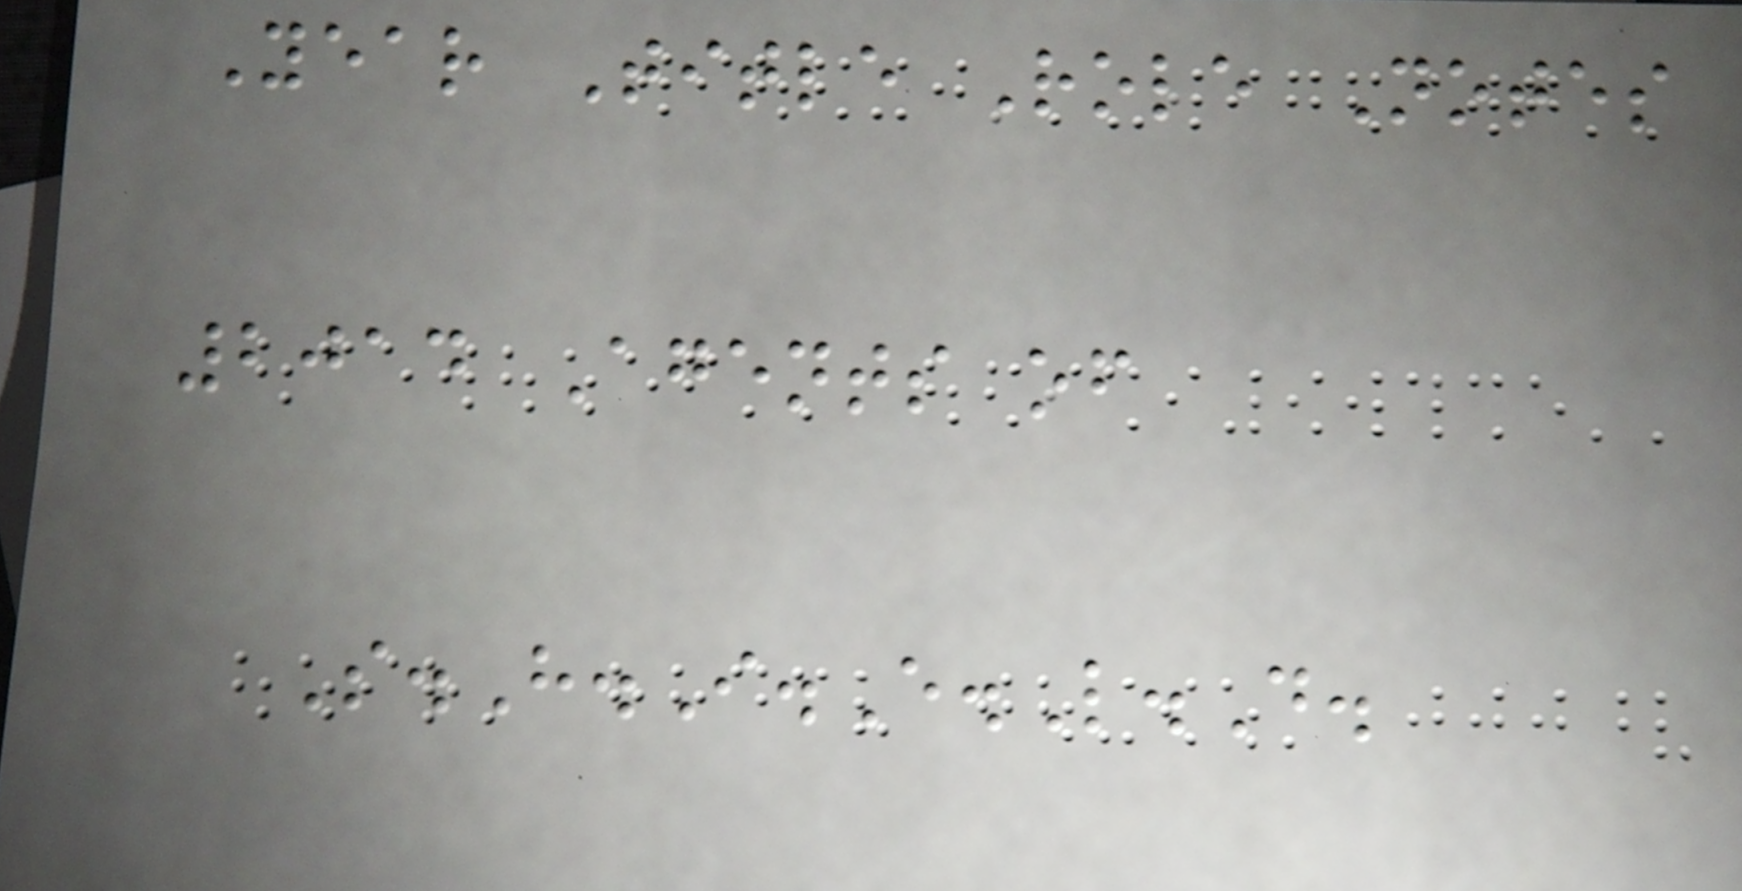Year Title Role Notes
2014 Agents of
S.H.I.E.L.D.
